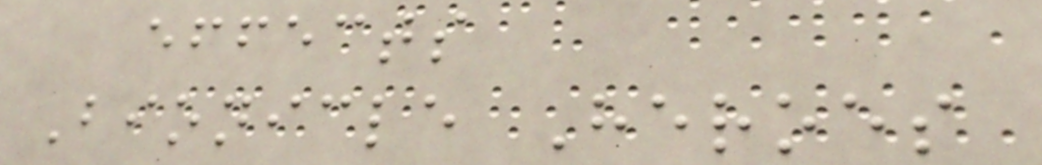effects
Bionicle Heroes
